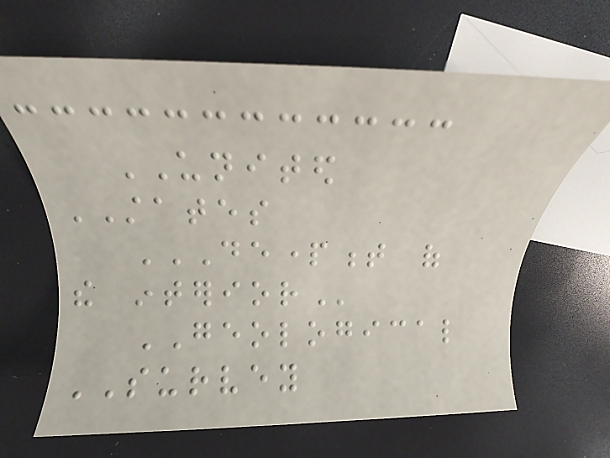UNITED
STATES
DEPARTMENT OF
THE INTERIOR
GEOLOGICAL
SURVEY
